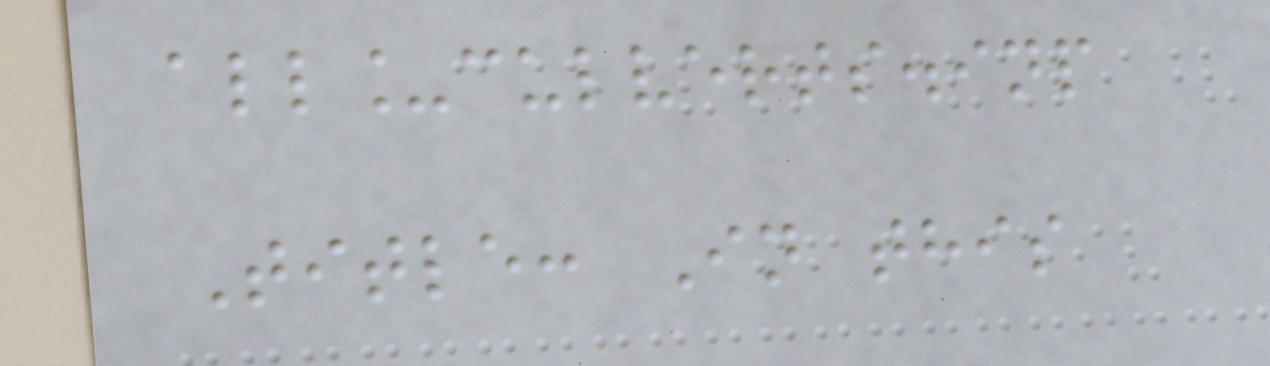all_culverts.inp
Title: In this
